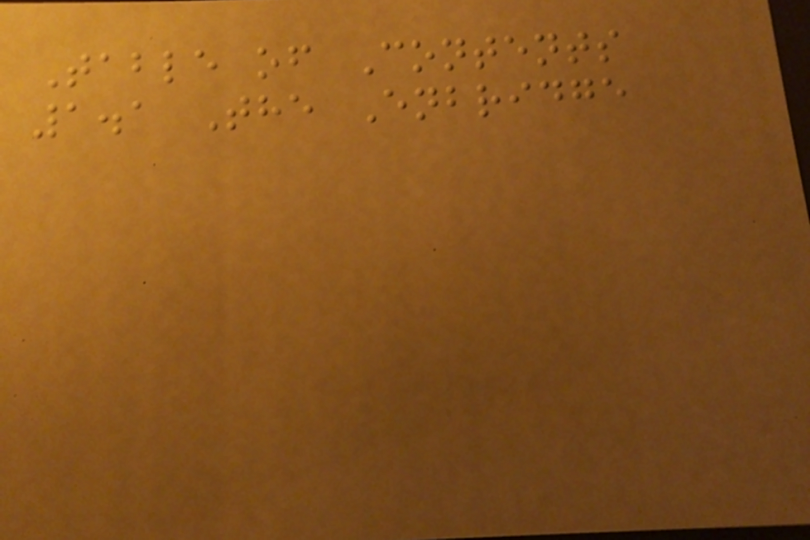Table of Contents
1.1 The Enbridge
